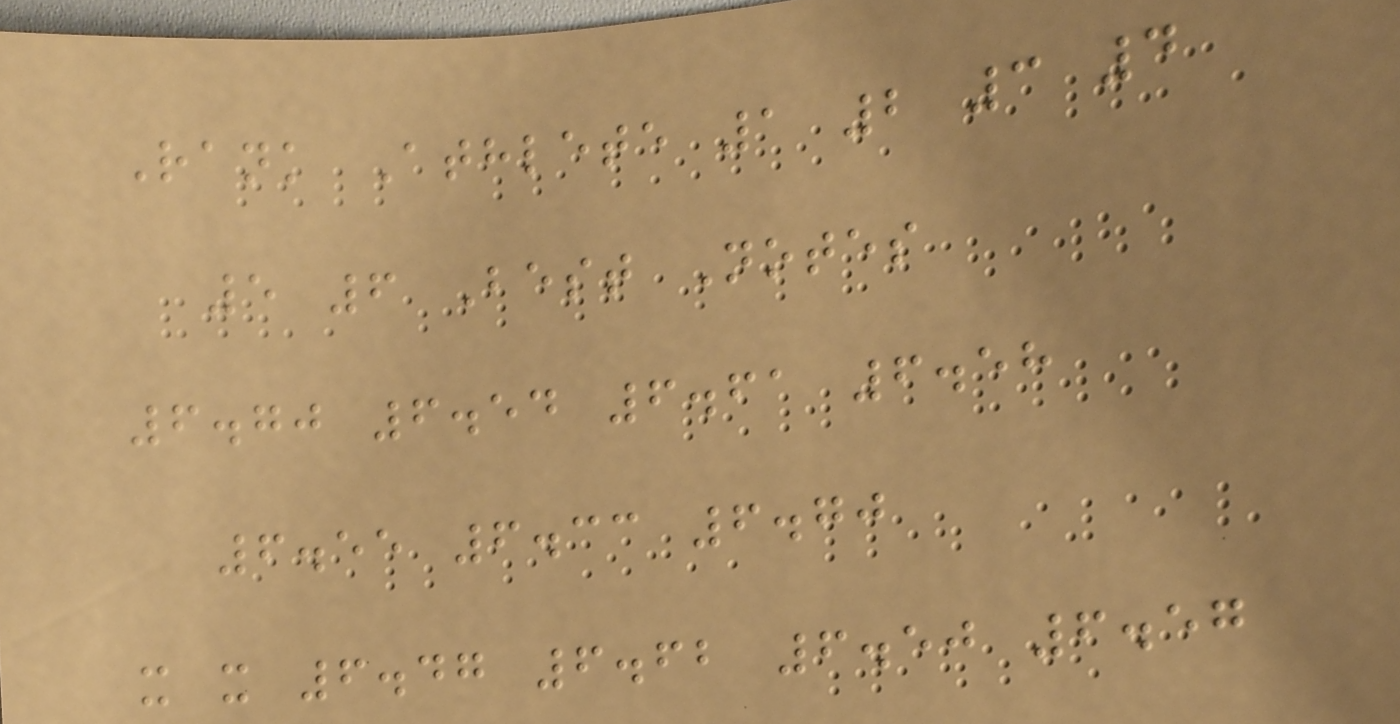Rank Athlete 1 2 3 4
5 6 Best Notes
6.70 6.54 6.61 6.58
6.55 6.33 6.70
x x 6.47 6.62 6.50 6.57
